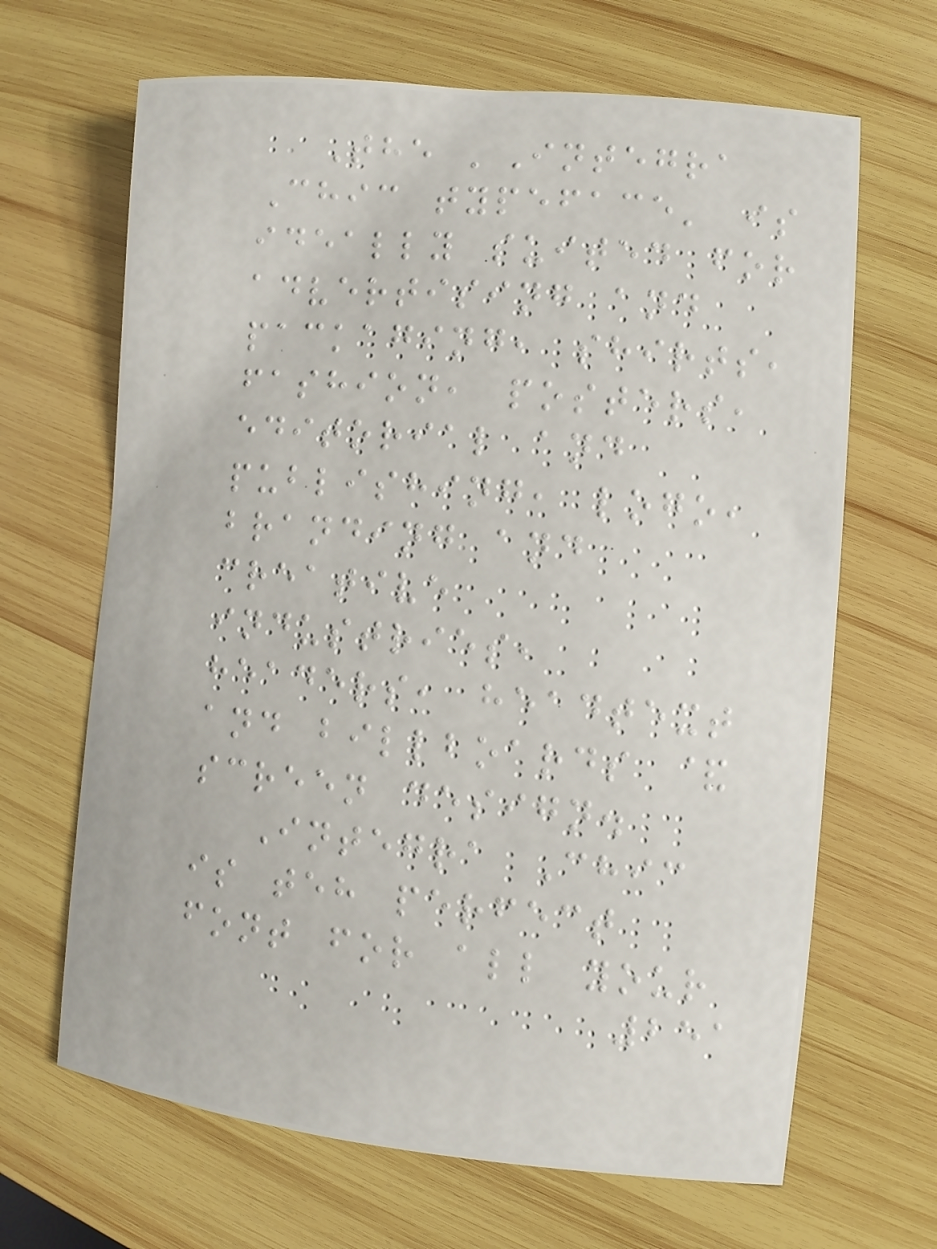The 'Integra
Chic typeface' is
ideally suited for
advertising and
packaging, shirts,
fashion, posters,
editorial and
publishing, logo,
branding and
creative
industries,
headers, headtext
and billboards &
screen design.
Integra Chic
is teh perfect
font for all your
251
